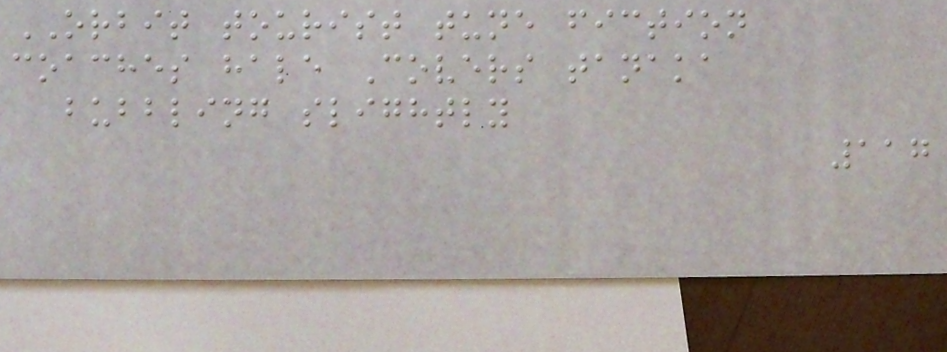ORBIT tourist tune fiction
coaches hale Covers tanaka
bubbling slightly
117
